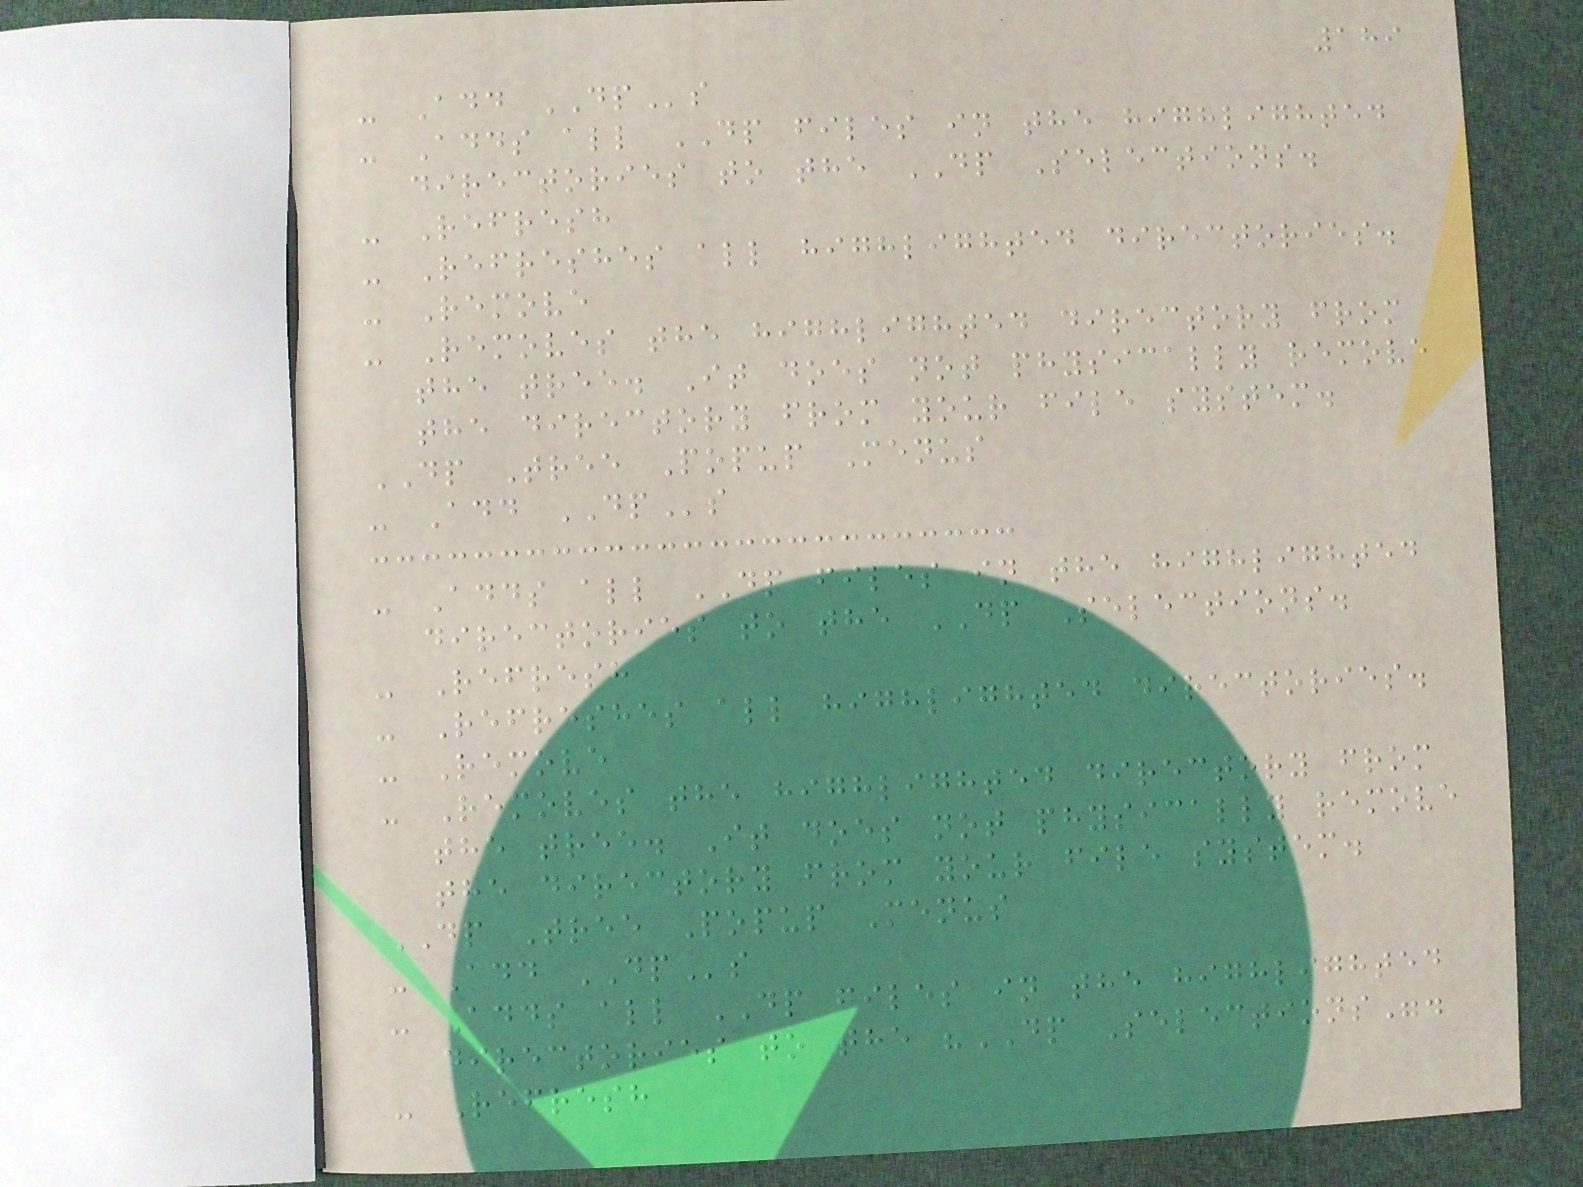189
- Add DPs
- Adds all DP files in the highlighted
directories to the DP Selections.
- Refresh
- Refreshes all highlighted directories.
- Remove
- Removes the highlighted directory from
the tree. It does not physically remove
the directory from your file system.
DP Tree Popup Menus
- Add DPs
- Adds all DP files in the highlighted
directories to the DP Selections.
- Refresh
- Refreshes all highlighted directories.
- Remove
- Removes the highlighted directory from
the tree. It does not physically remove
the directory from your file system.
DP Tree Popup Menus
- Add DPs
- Adds all DP files in the highlighted
directories to the "DP Selections".
- Refresh
